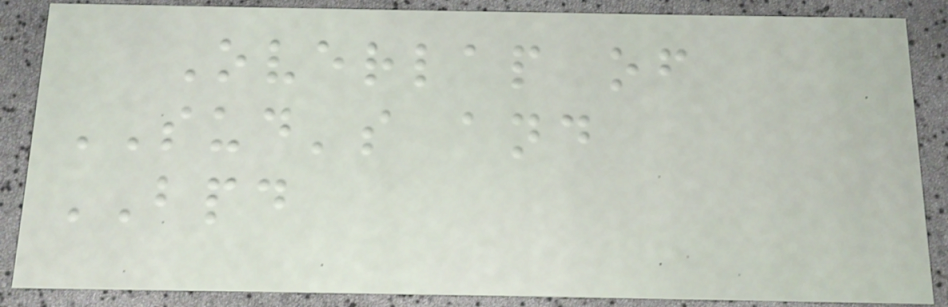Overlap of
SUD's and
BPD
